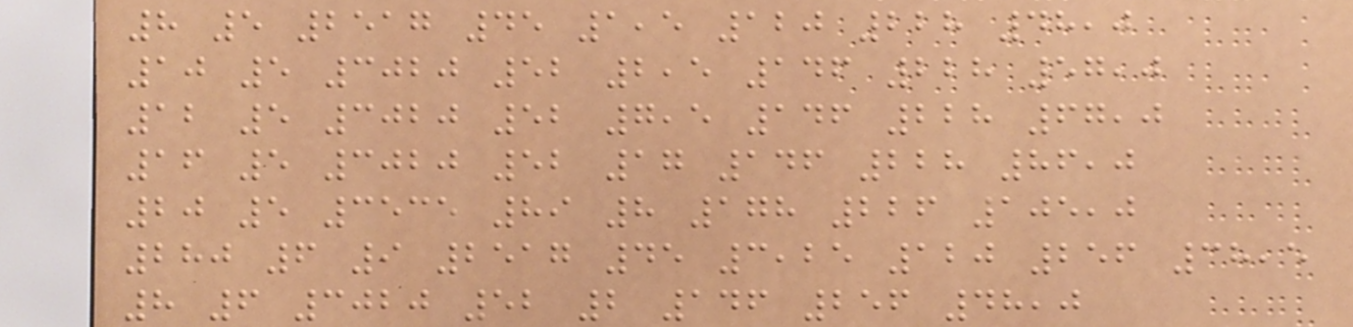8 5 2517 45 1,5 120 228 48,0
10 5 3020 52 2,5 146 228 57,0
12 5 3020 52 7,5 146 228 67,0
16 5 3020 52 17 146 228 86,0
20 5 3535 89 8 178 226 105,0
280 6 9 2517 45 3,25 120 256 38,5
8 6 3020 52 2 146 256 48,0
